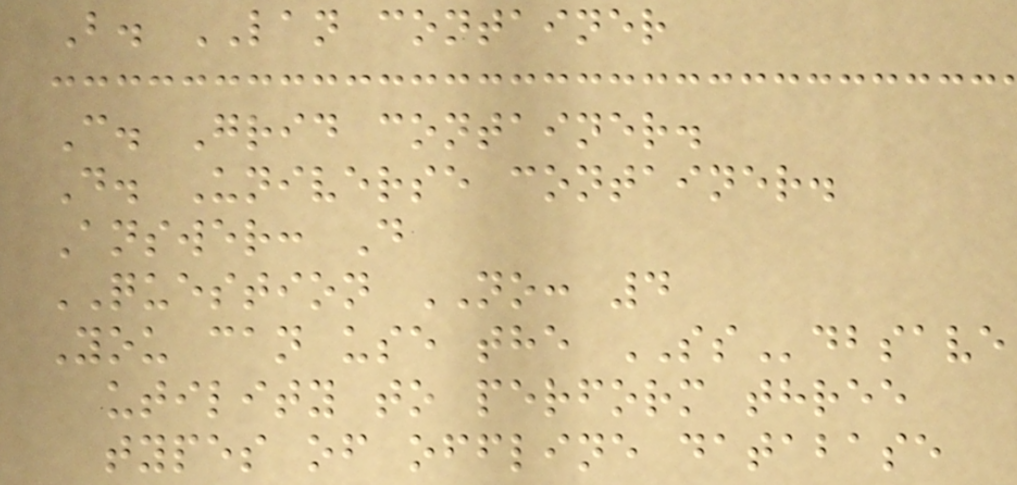B. LAN container
C. Grid container.
D. Universe container.
Answer: D
QUESTION NO: 4
You can use the SSdbsave
utility to perform three
types of offline database
